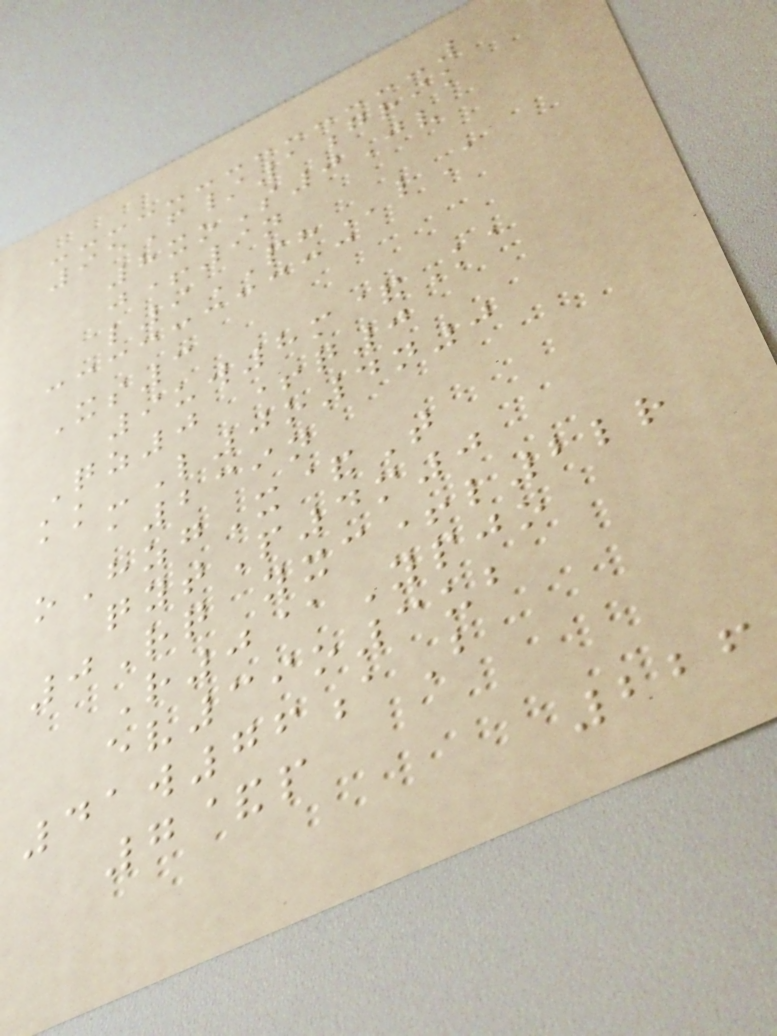95F/1grik
8xoS0Jv
j+9n
l9PHlA
Xs3
9uw8m&Ka
Qz0 +q0
kk-L0o4n0
a239n
oHzgX&T
qytP4m0
0Rq yxc+l2lr
R0@Ypjo
ev39o3ub
41w76aB
7&p
226
